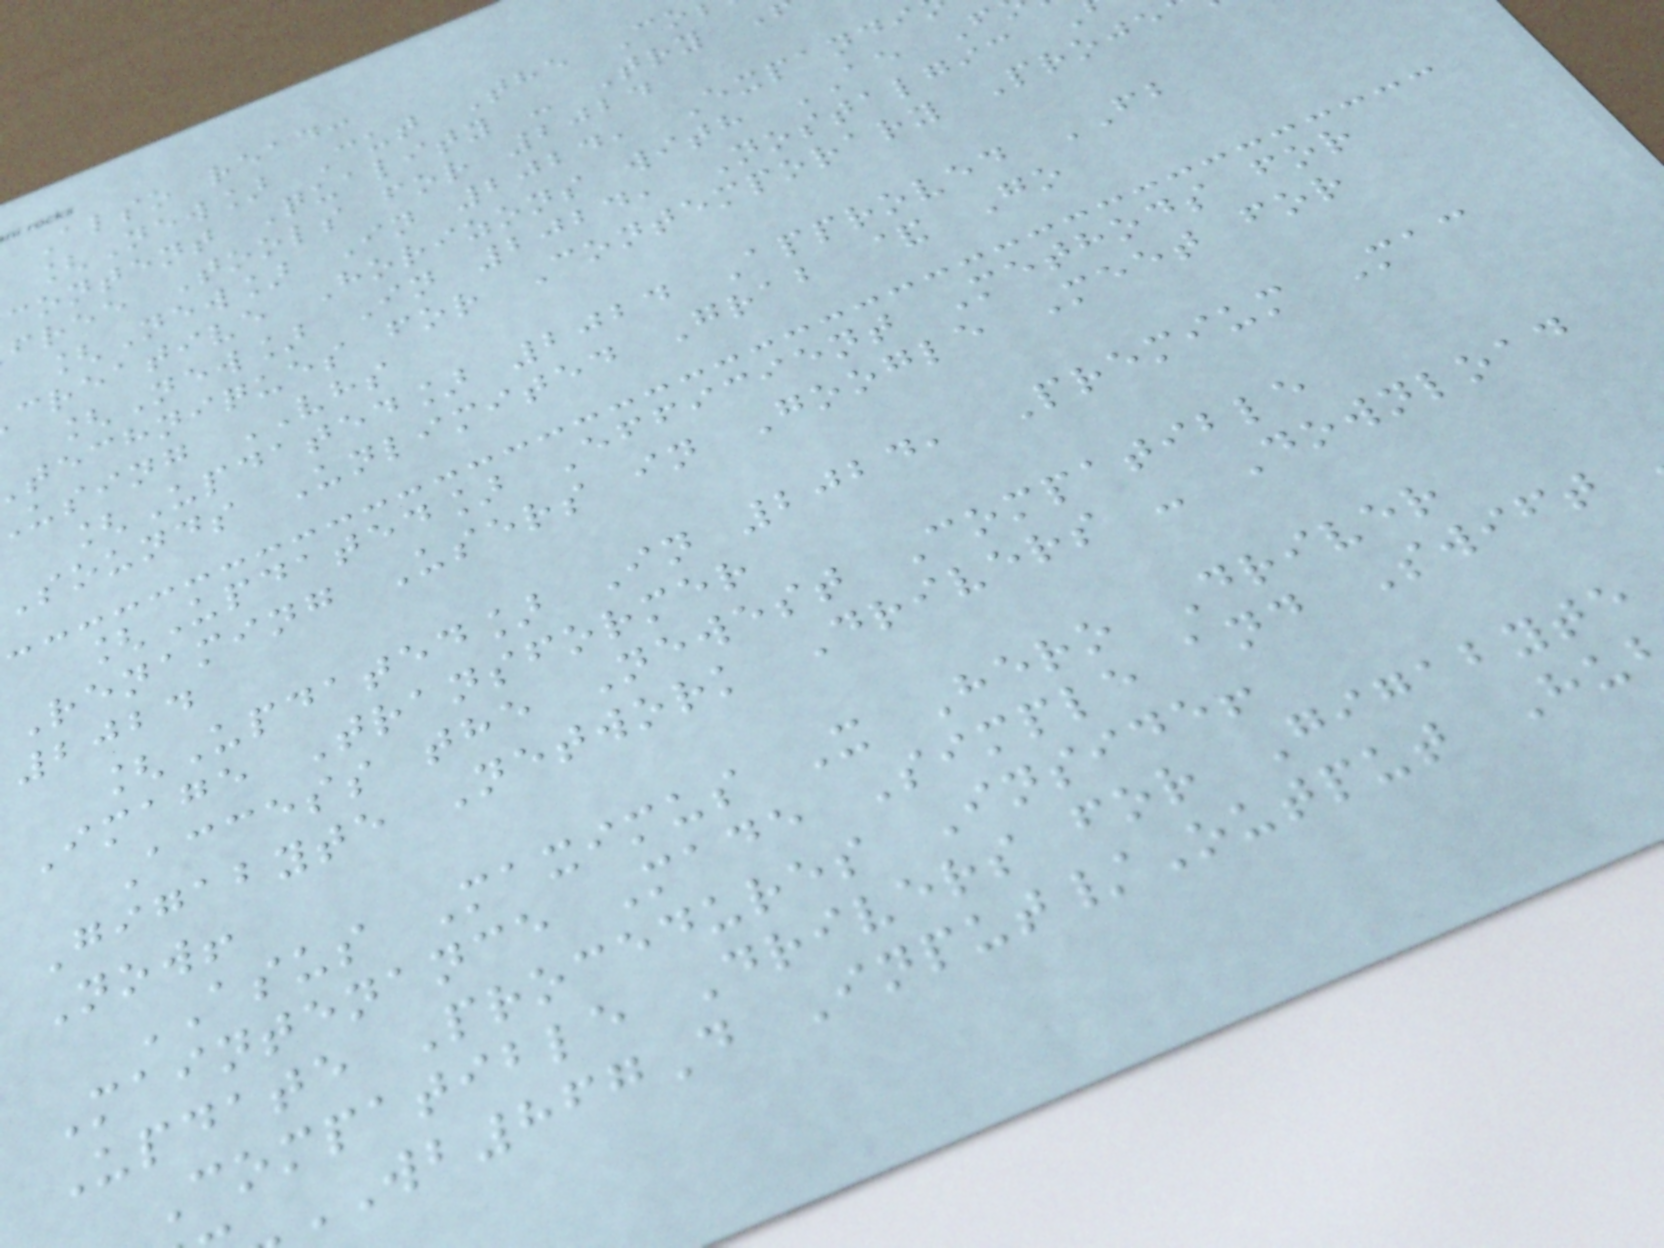Also read:
[New] Cut The Co
content Quality - Try
free Tools for 2024
[New] In 2024, Expandi
creative Horizons with AE F
[New] In 2024, Nostalgic
techniques for Contemporary Proje
using VHS
[Updated] 2024 Approved FB
Sounds Unlimited Grab & Go
[Updated] Efficient Methods for
Renaming Users in Google Meet for
2024
[Updated] In 2024, Premium Mac
Image Transformer
Access the Newest Compatible
Gigabyte Network Drivers - Download
Now!
ASUS Maximus X Hero Driver
Maintenance Made Simple and Swift
Update Procedures Inside!
Compatible Drivers for Gigabyte
WB867D Input/Output Hu
